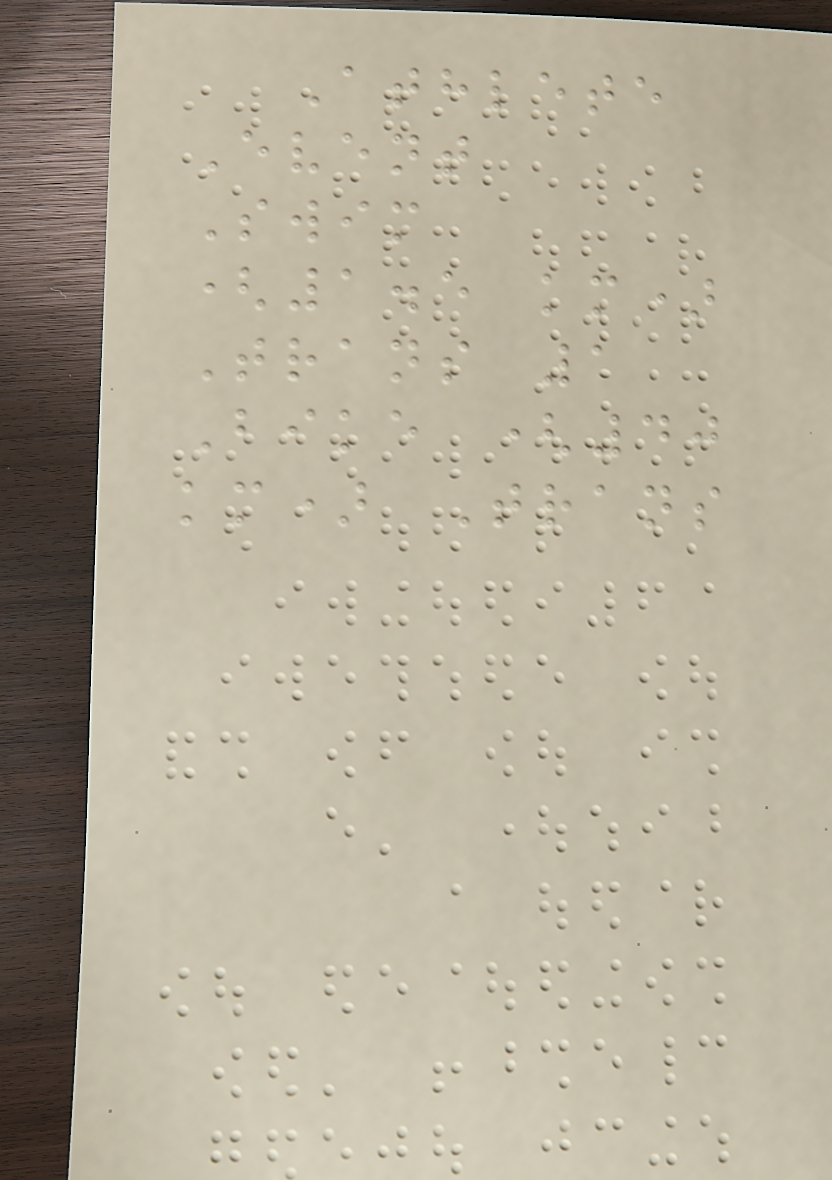Athlete
Event
Swim
(1.5 km)
Trans 1
Bike (40
km) Trans
